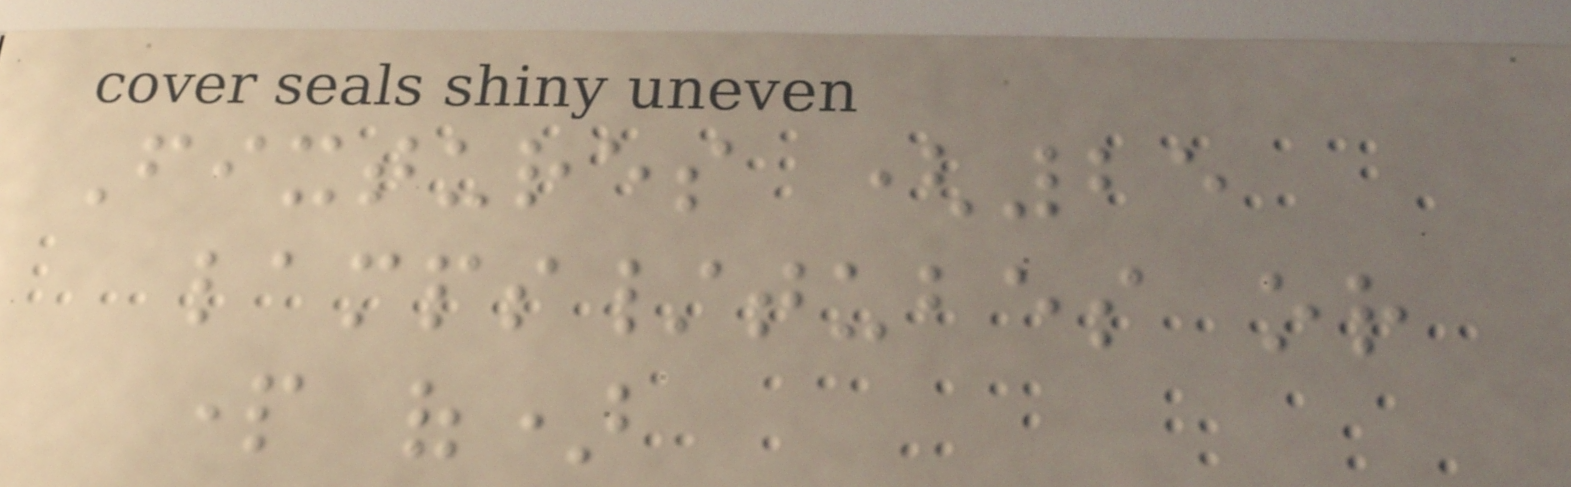Fixtures (25
lamps/tubes or
part of)
